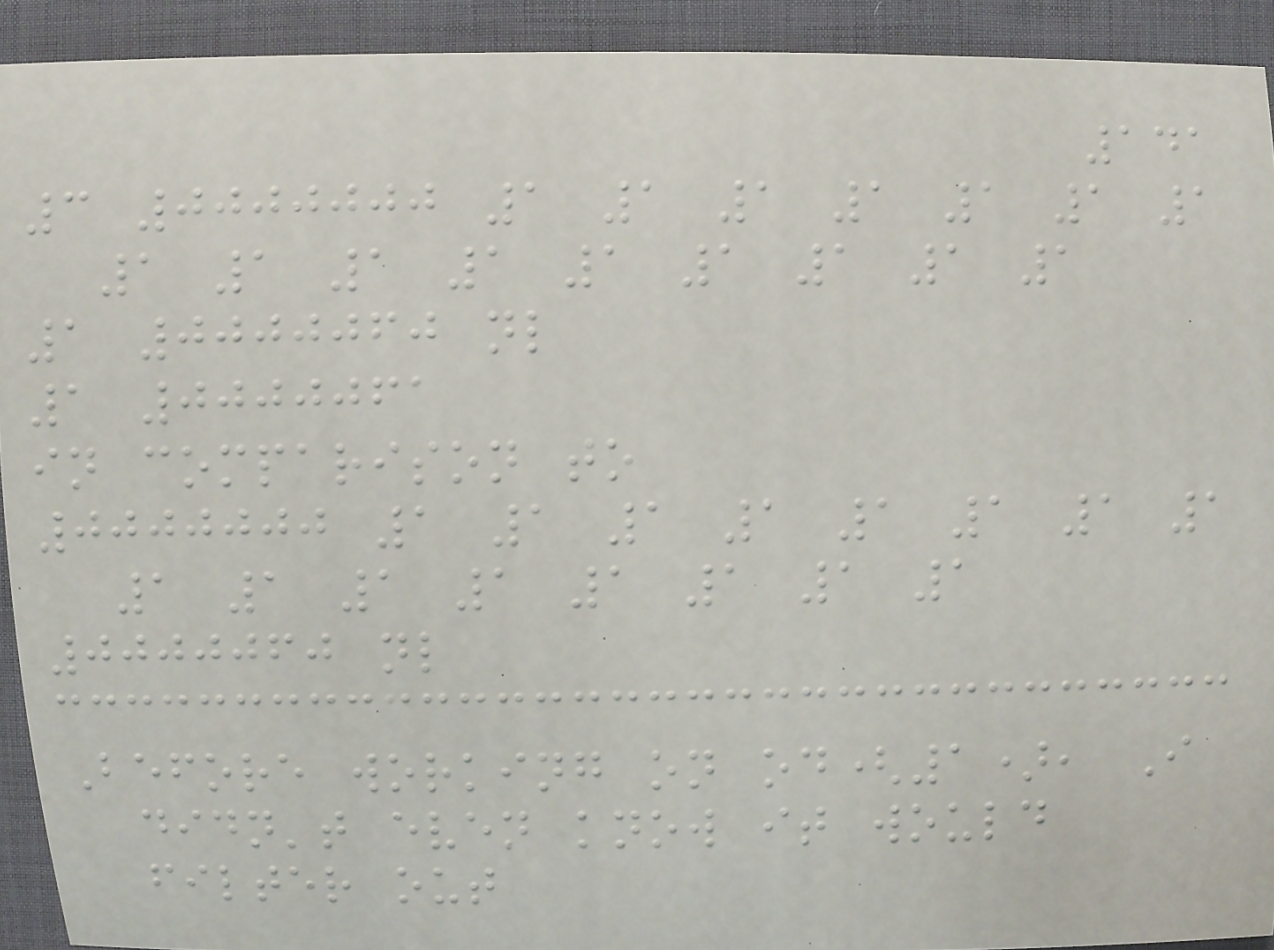141
3 0000000 1 1 1 1 1 1 1
1 1 1 1 1 1 1 1 1
1 0000060 nl
1 0000061
in comparison to
0000000 1 1 1 1 1 1 1 1
1 1 1 1 1 1 1 1
0000060 nl
Before working on od(1), I
didn't even know it would
filter out
